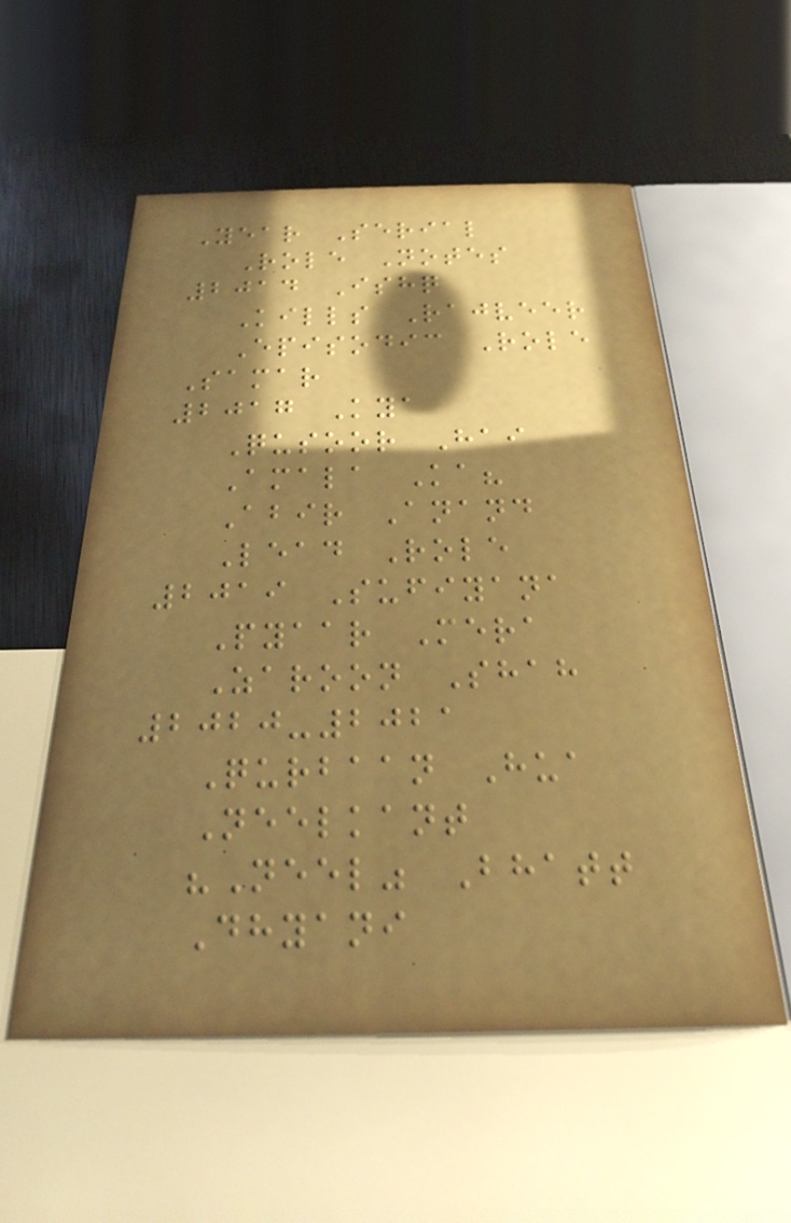Year Serial
Role Notes
2014 Ishq
Kills Rajveer
Episodic Role
Samar
2017 Kya
Qusoor Hai
Amala Ka?
Abir Anand
Lead Role
2019 Sufiyana
Pyaar Mera
Zaroon Shah
2020-2021
Qurbaan Hua
Neelkant
"Neel" Bhatt
Dhyani
